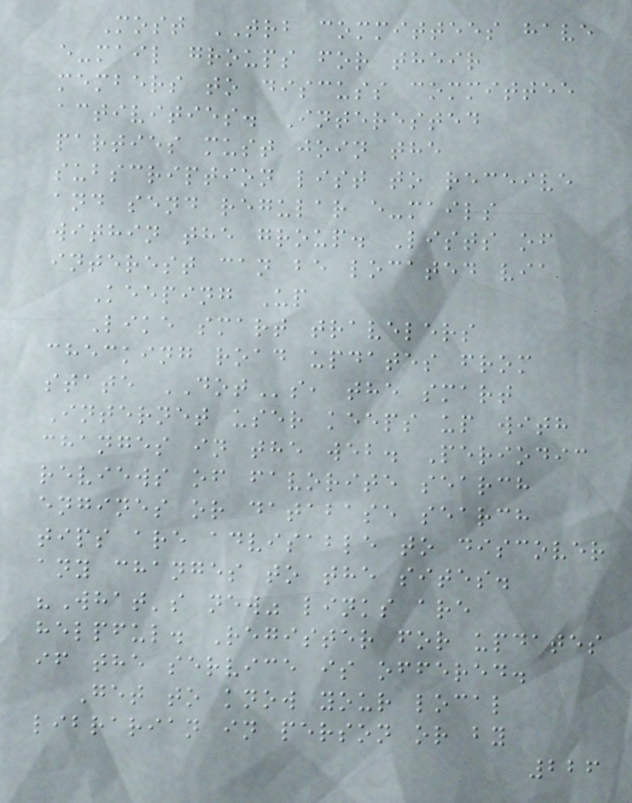Most TRB committees have
e-mail groups for their
members to discuss committee
activities. Interested
parties must join the
subscription list to receive
and send regular e-mails
within the group. Lists of
interest can be located via
Keeping Up
Like smart travelers
checking road updates from
state DOTs, the smart
Internet user keeps up with
changes in the web. Periodic
reviews of favorite search
engines or database search
tips are advisable to discover
any changes to the sites.
"What's new" links are
helpful. Register for updates
if the service is offered.
Get to know your local
librarian in person or by
226
